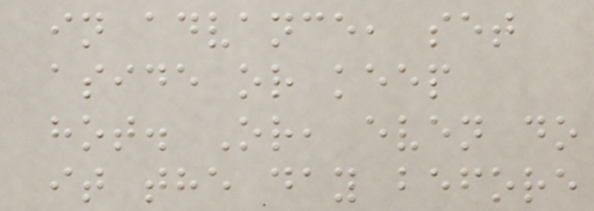in advance, set
aside or keep
hot. Or, even do
it the day before
